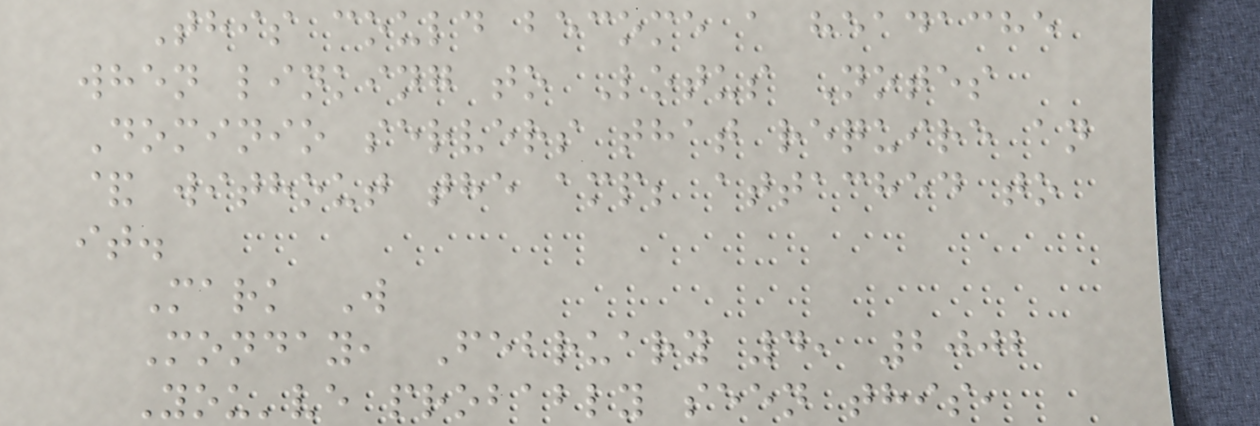This could become a headache
when linking to Lotus Notes
Dominio servers that require an
& without the amp; attached to
it.
Mark W
Monday, February 4, 2002
You've probably seen this,
